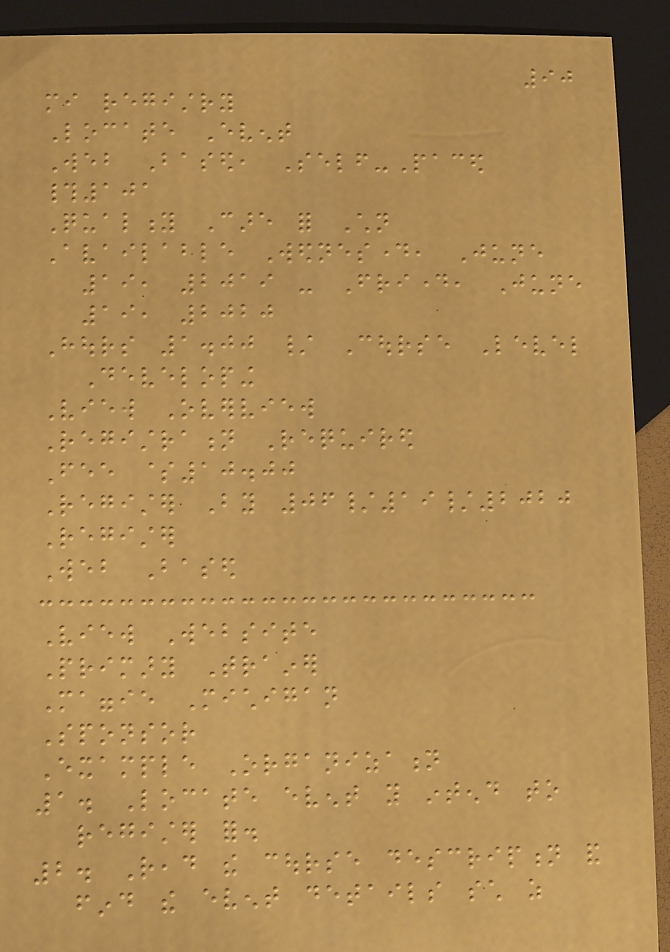90
mi registry
Locate Event
Web Based, Self-Paced
#101
Quality Care for Children
Available Wednesday, June
19, 2019 - Friday, June
19, 2020
Hours 1.00 / Course Level
Developing
View Overview
Registration Required
Fee $10.00
Register By 06/19/2020
Register
Web Based
View Website
Primary Trainer
Maggie Michigan
Sponsor
Example Organization
1. Locate event you intend to
register for.
2. Read the course description and
find the event details such as
